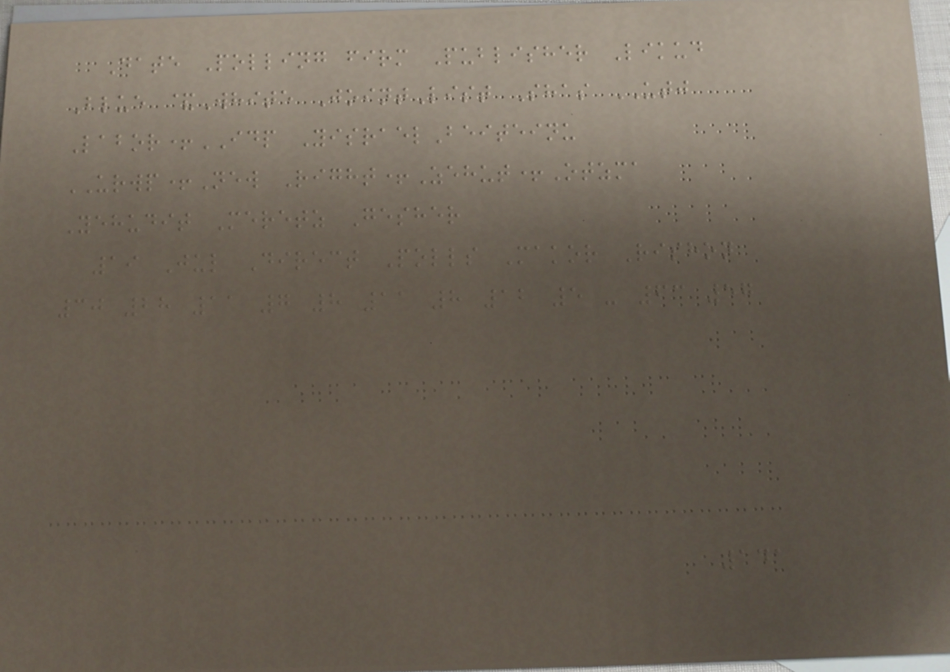Date Polling firm Publisher Likud
Blue &White JointList Shas UTJ
Labor+IDP YisraelBeiteinu
URWP+New Right+Zehut+Otzma
Yehudit Meretz Gesher
19 Jul Direct Polls Makor Rishon
30 28 11 7 8 11 8 12 5 - 63 57
141
